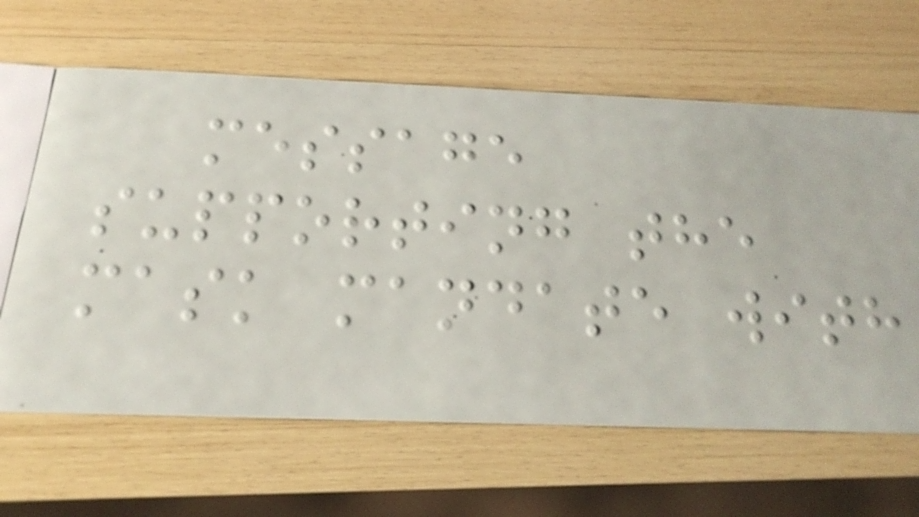message
supporting the
mask mandate with
